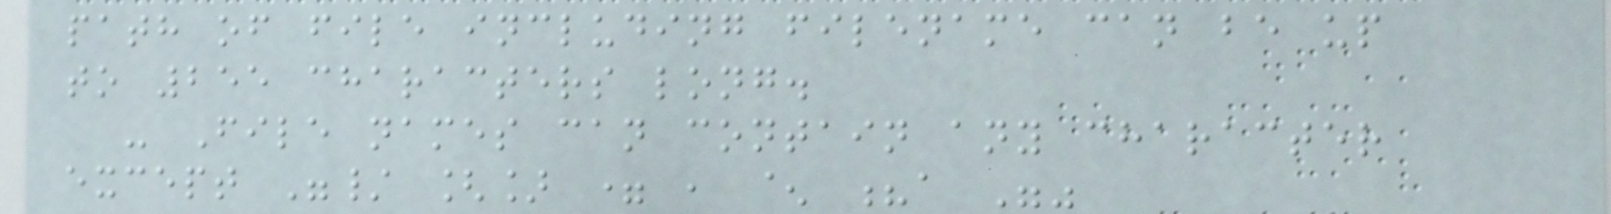path of file including filename can be up
to 255 characters long.
- File names can contain any character
except "/ [] = , ^ ?a ""
